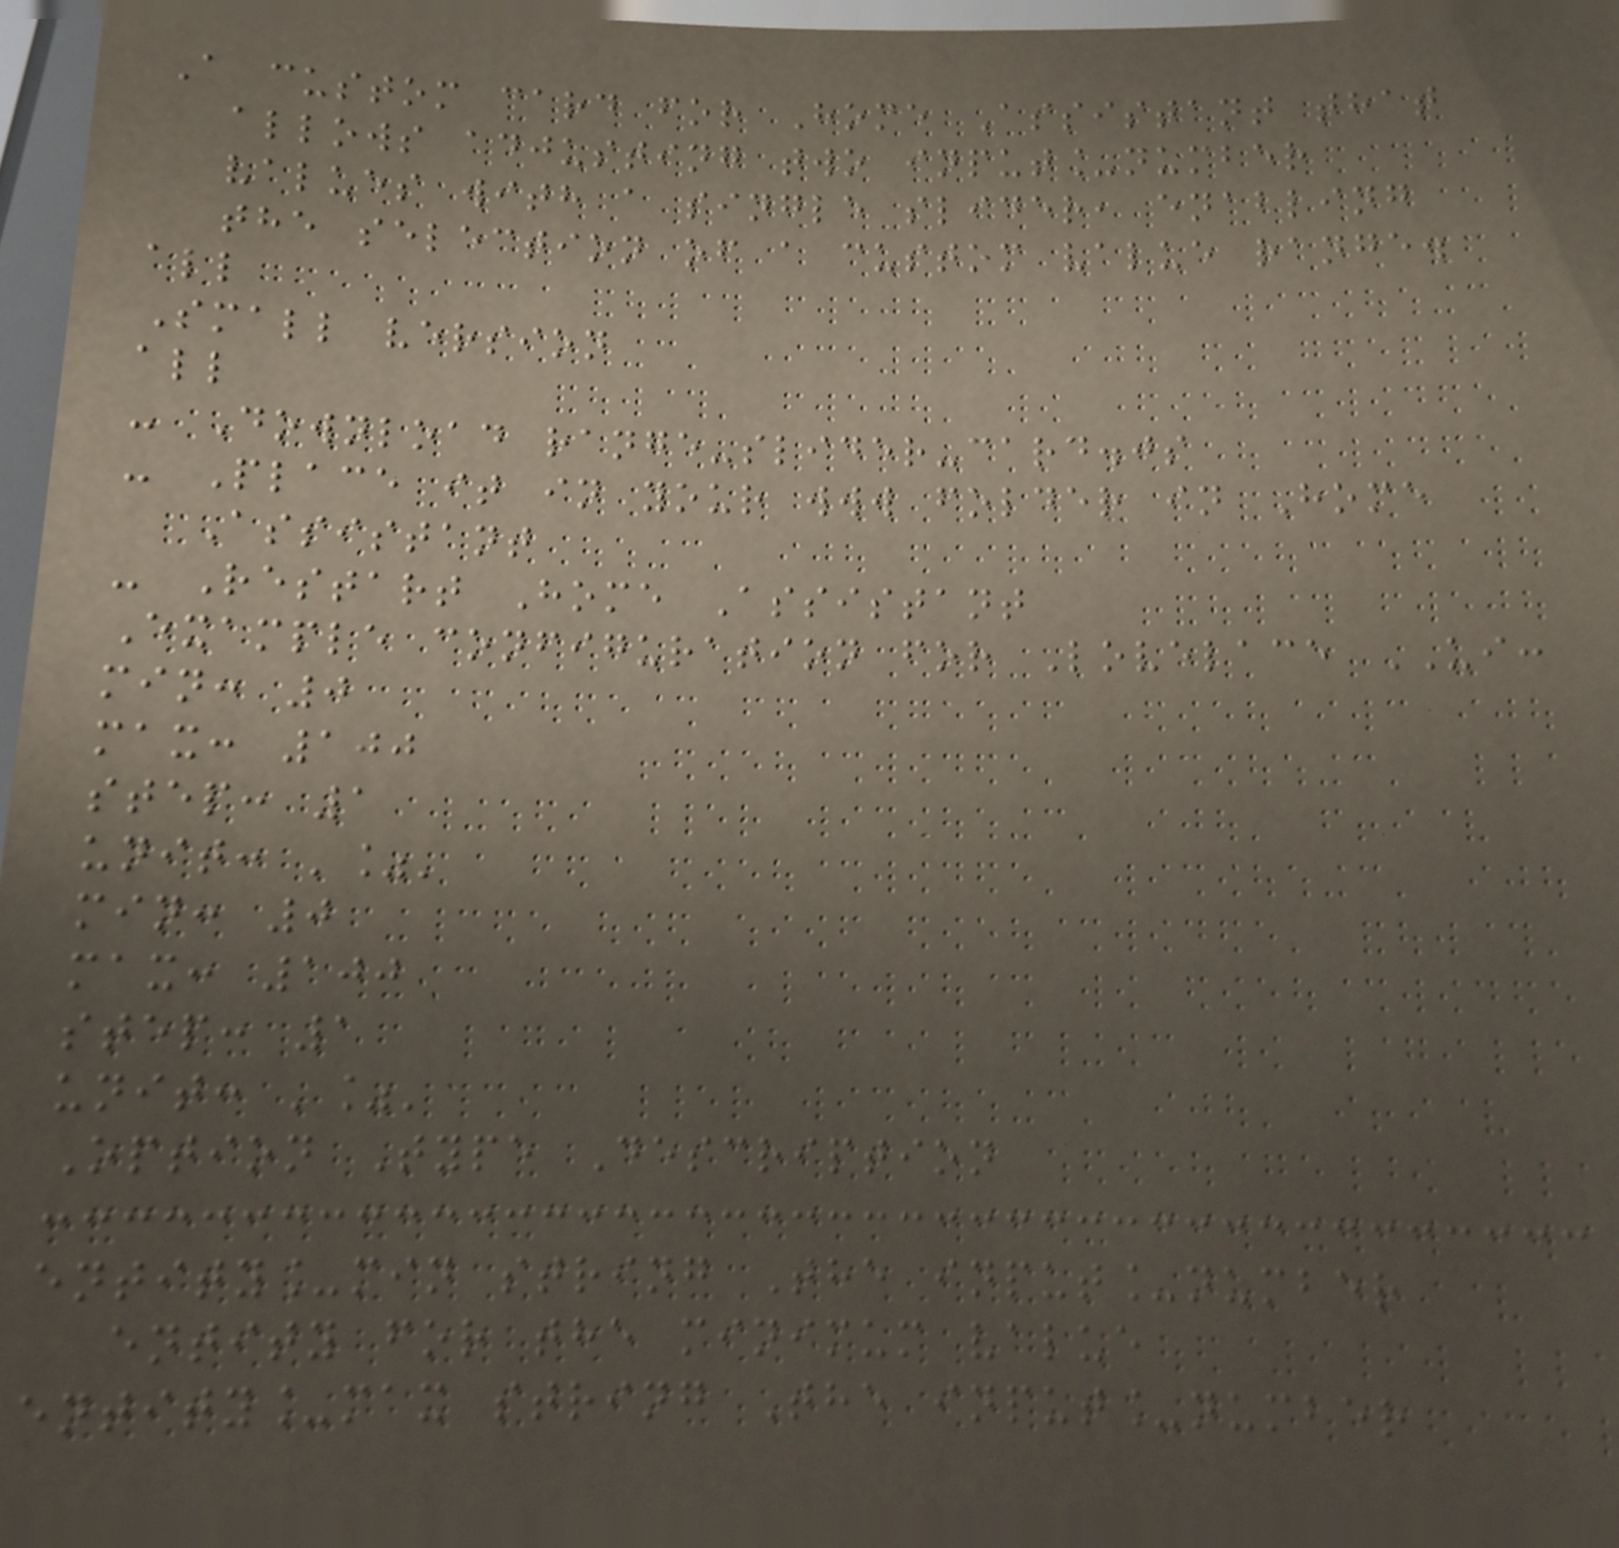A custom card for Home Assistant that
allows adjusting two input_number
values with a single slider, enabling
the selection of a custom value range.
all
Small version
all
- Download range-slider-card.js
- Place it in your www folder in Home
Assistant
- Restart Home Assistant
Example configuration for Lovelace UI:
min: 0
max: 100
step: 1
unit: '%'
min: 0
max: 100
step: 1
unit: '%'
Option Type Description
entity_min string The input_number
entity for the minimum value
entity_max string The input_number
